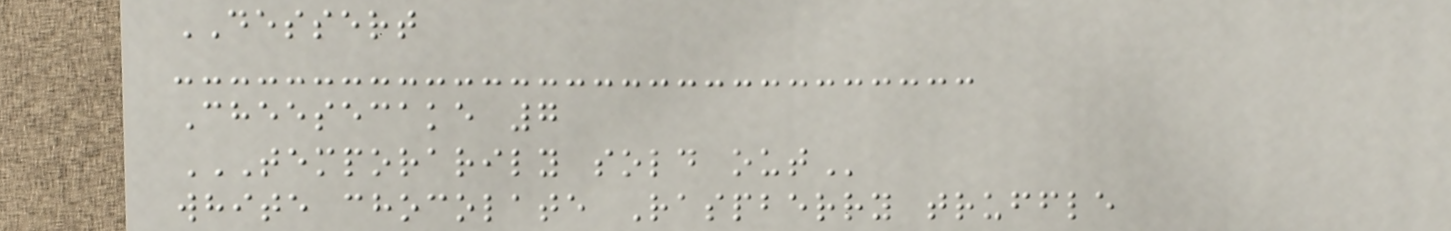DESSERT
Cheesecake 7
TEMPORARILY SOLD OUT
white chocolate Raspberry truffle
